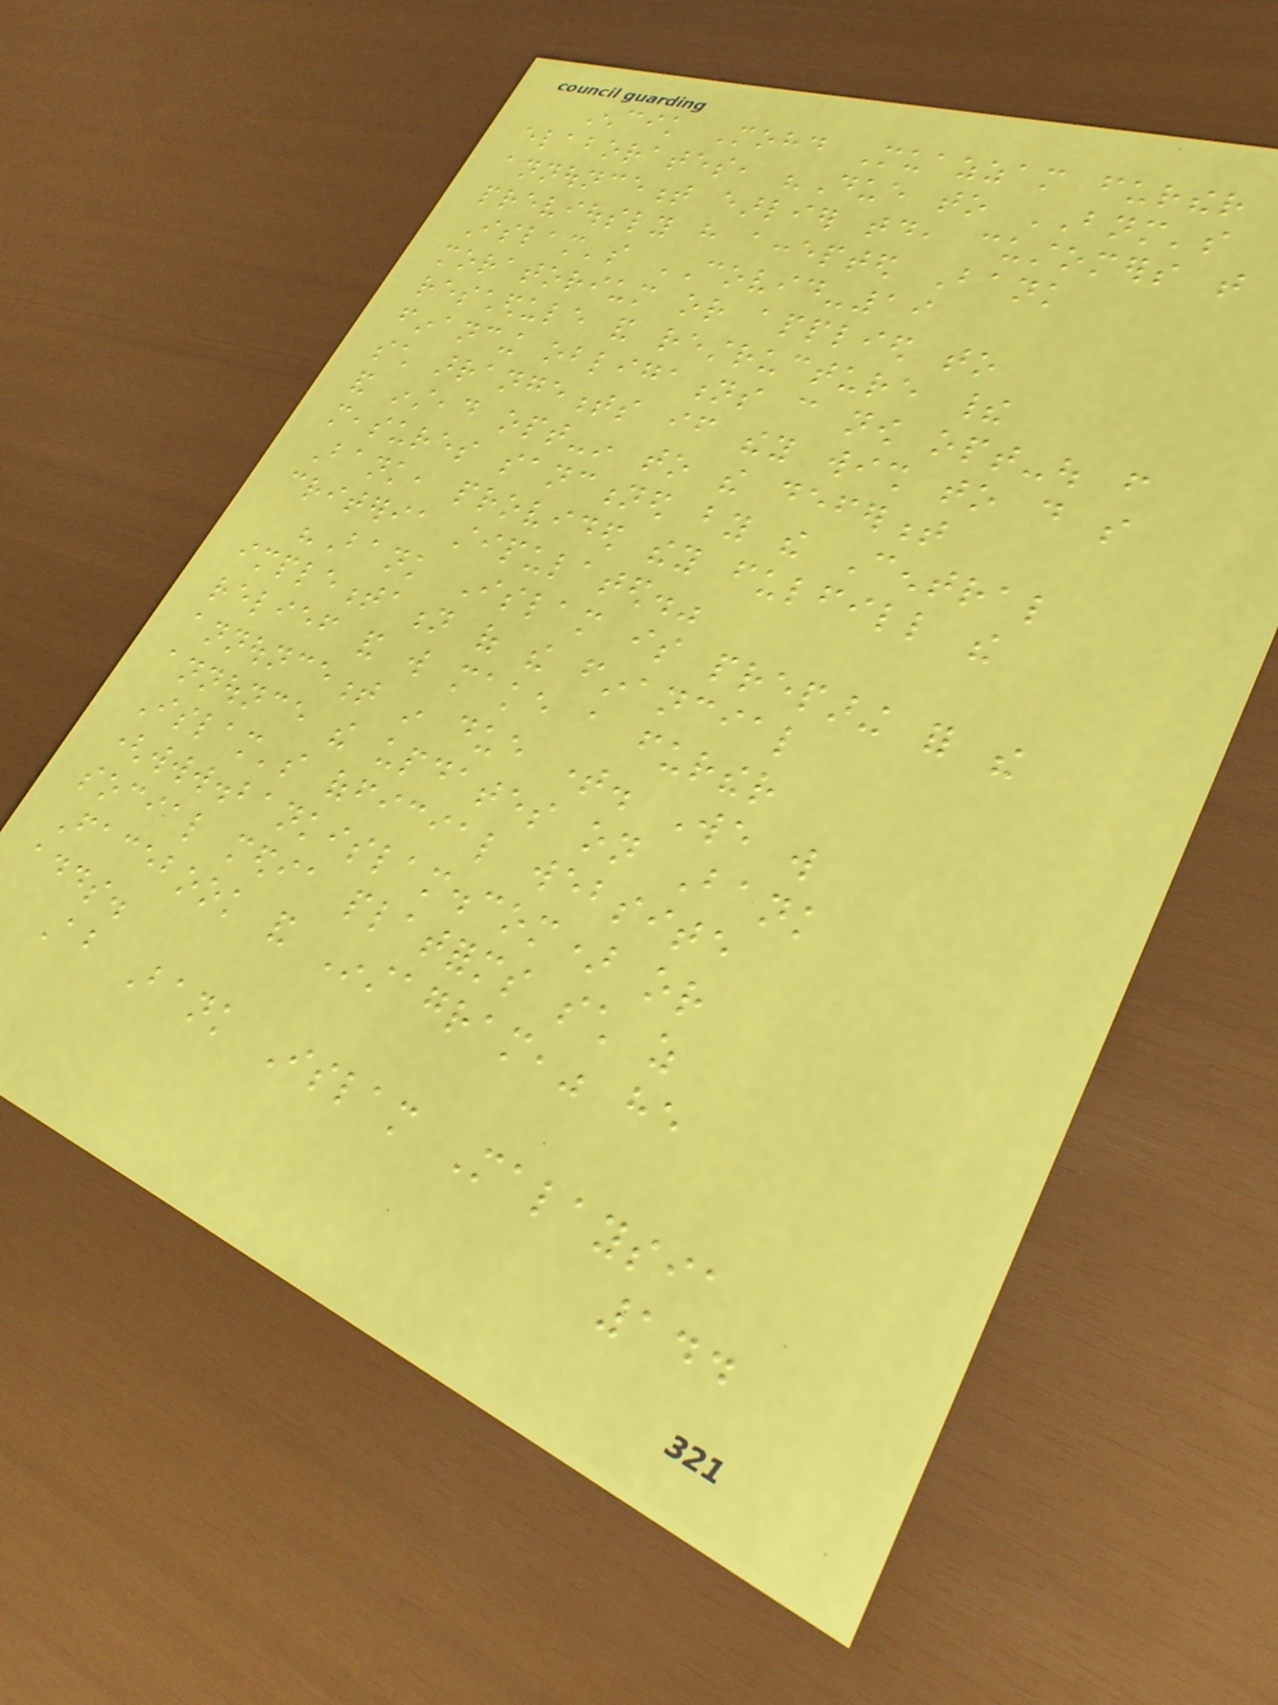Encik Mohd Muazzam further
elaborates, "Due to BNM's
announcement earlier today, customers that
previously have accepted Bank
Islam's COVID-19
moratorium or applied to
reschedule and restructure their
financing obligations can now opt-out from
such arrangements if they wish to do so
and instead opt-in to the deferment
measures sanctioned by the Central
Bank, provided they fulfill the
criteria stipulated."
"Bank Islam is preparing for the
implementation of the financial
relief and will make a further
announcement in due time. We will
announce the updates on Bank
Islam's official website
(www.bankislam.com) or
social media platforms such as
Facebook and Instagram," he
adds.
About Bank Islam Malaysia
144
